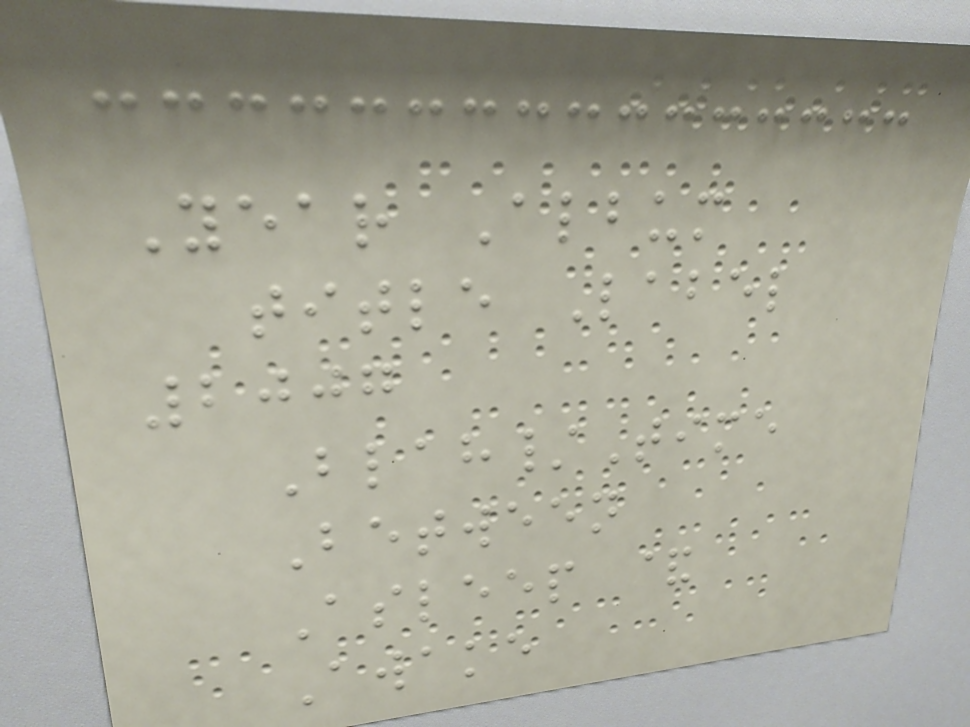Year Album
title Label
2007
Blah/Time
Between
Asleep &
Awake
